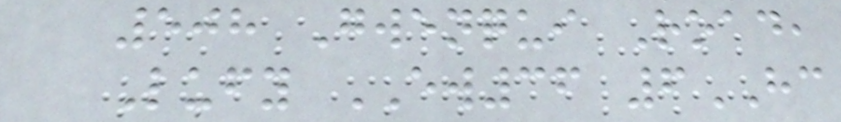508 Gwenqui Road,
Lufy EW36 6HC
